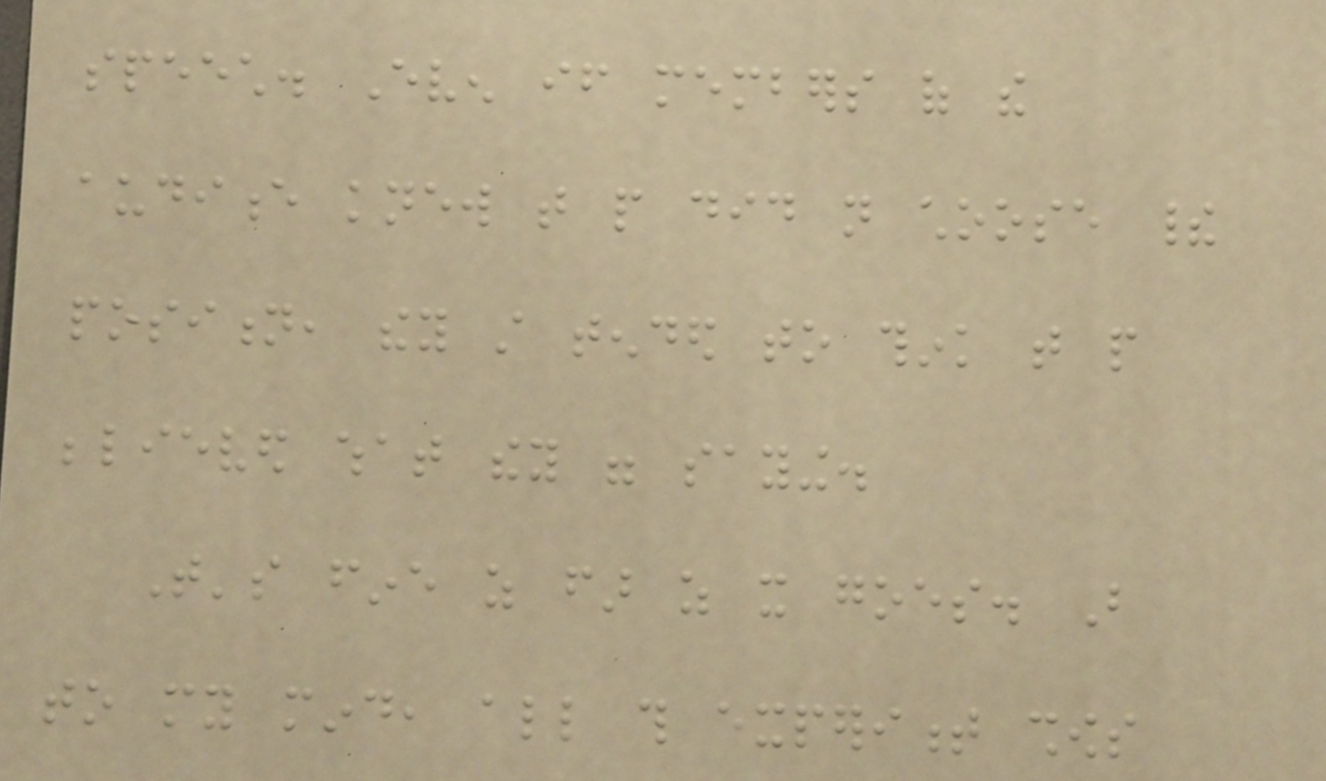speech. Even if members of the
audience knew that people did not choose their
position, they still tended to think that people
believed what they were saying.
That's fine as far as it goes. But
to my mind, all this experiment shows
